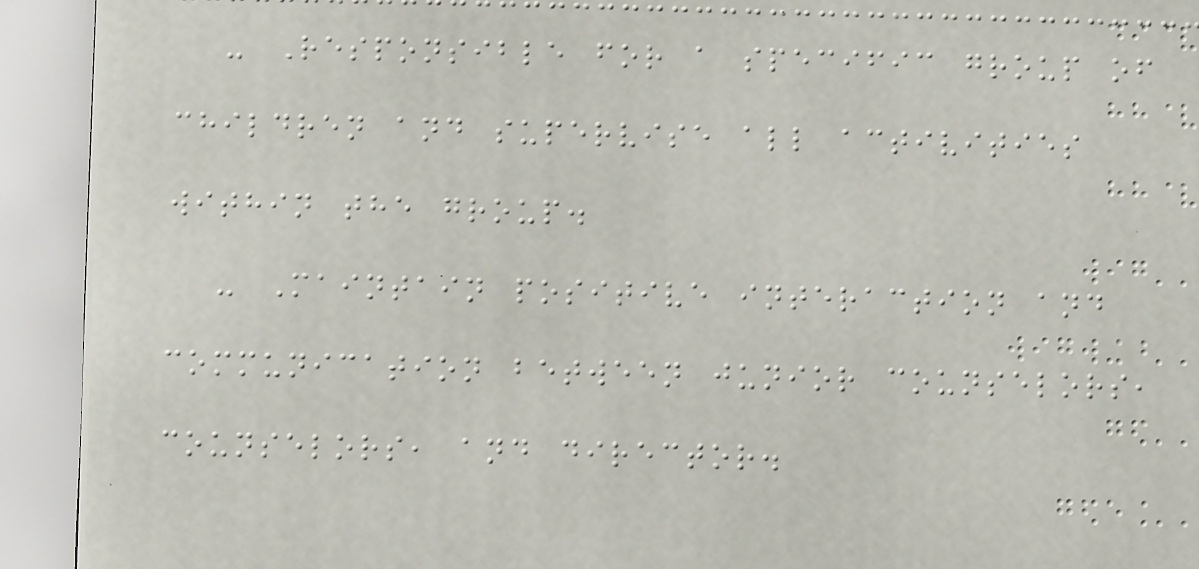- Responsible for a specific group of
children and supervise all activities
within the group.
- Maintain positive interaction and
communication between junior counselors,
counselors, and director.
